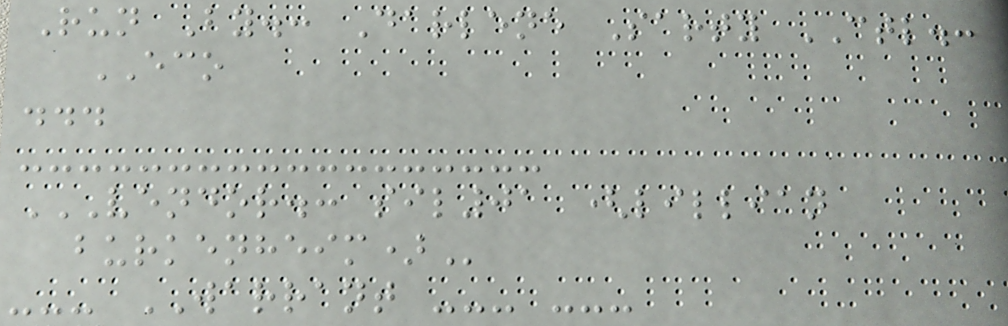Run By.: Darlene Sarty CTL.:
ECO
...
VENDOR.: SIL01 (LILLIAN
BURKENHEIM)
--- WARRANT --- ---
